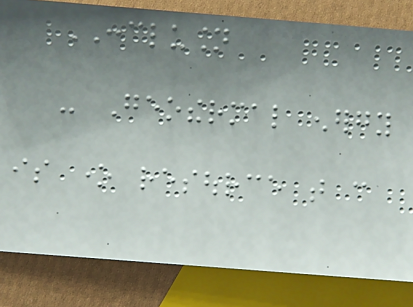CONCLUSION
- Geothermal energy
is one resource that can
